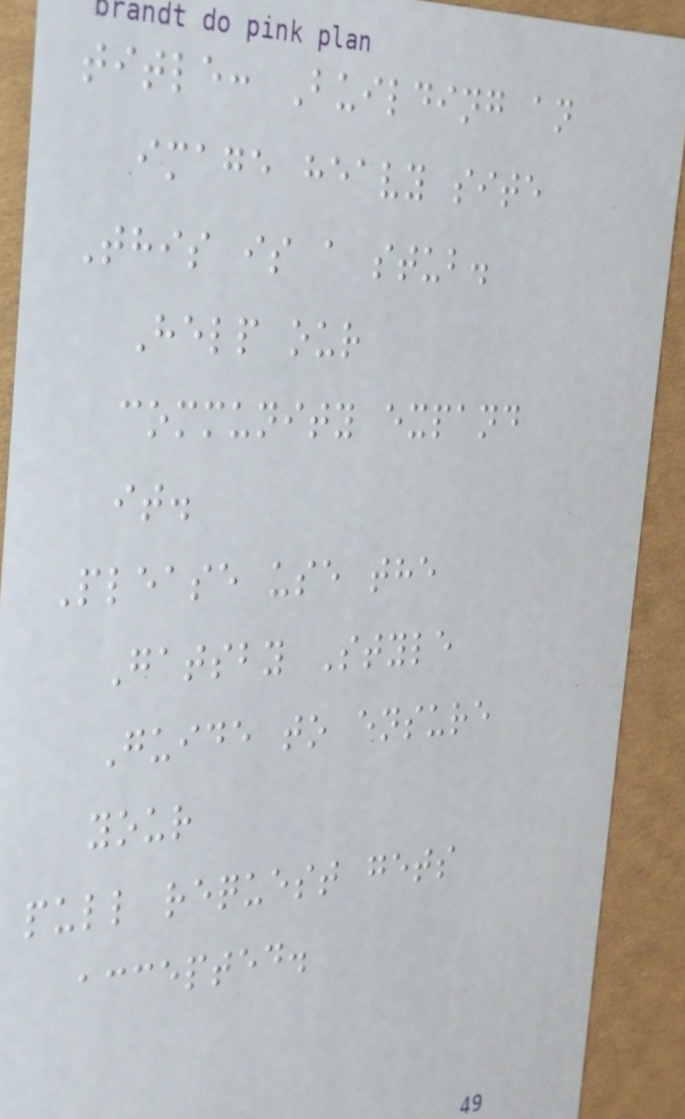title: Building an
image heavy site
This is a stub.
Help our
community expand
it.
Please use the
Gatsby Style
Guide to ensure
your
pull request gets
accepted.
